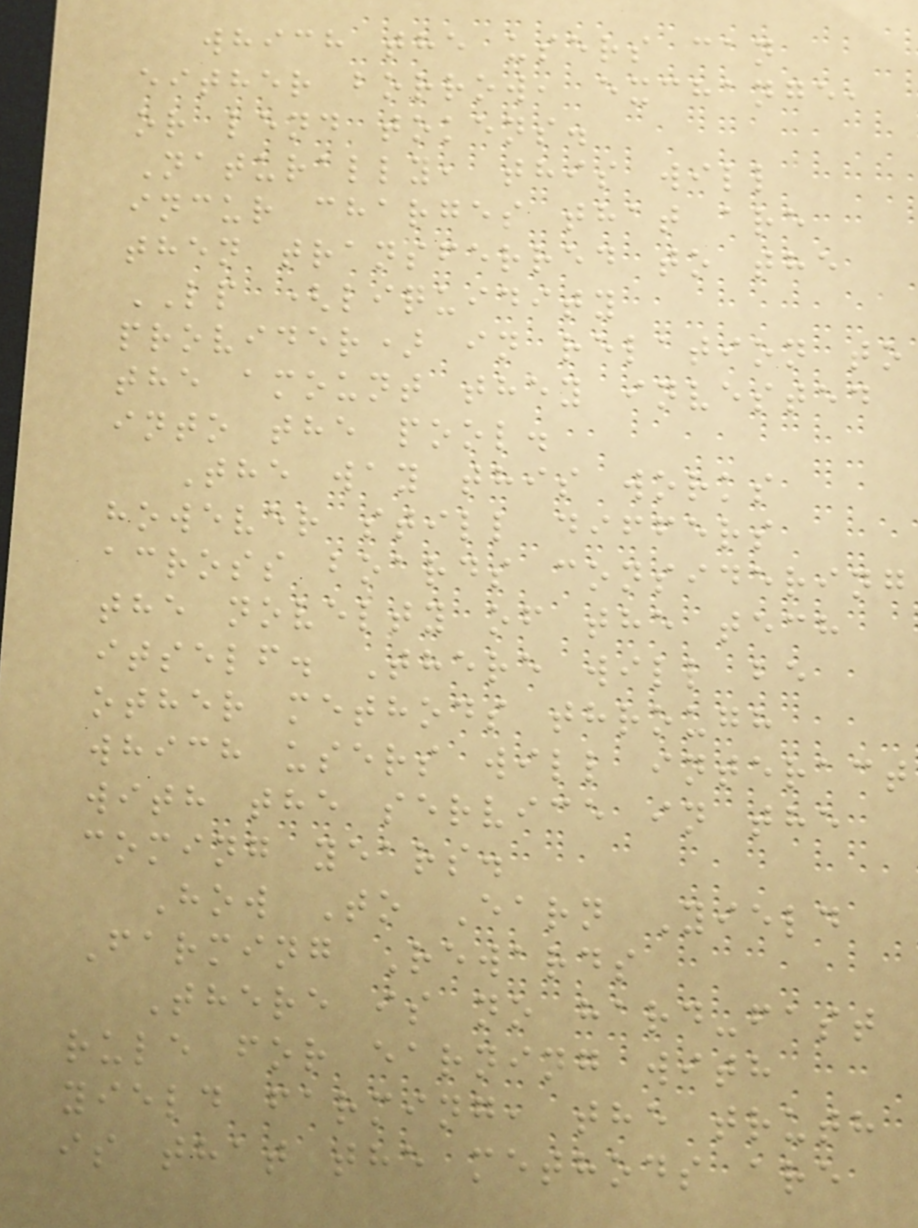which the users can
either borrow, exchange,
or lend tokens.
Naturally, this will
incur charges that are
then transferred to the
LP (liquidity
provider) in relation to
the amount they invested
into the pool.
The way this works
however still differs
across boards considering
the novelty of the tech
itself. There will be
other methods through
which users will interact
with the service in the
coming years.
How To Earn Yield
Farming Rewards
There is no hard-fast
rule for earning with
yield farming, the truth
is that the methods are
